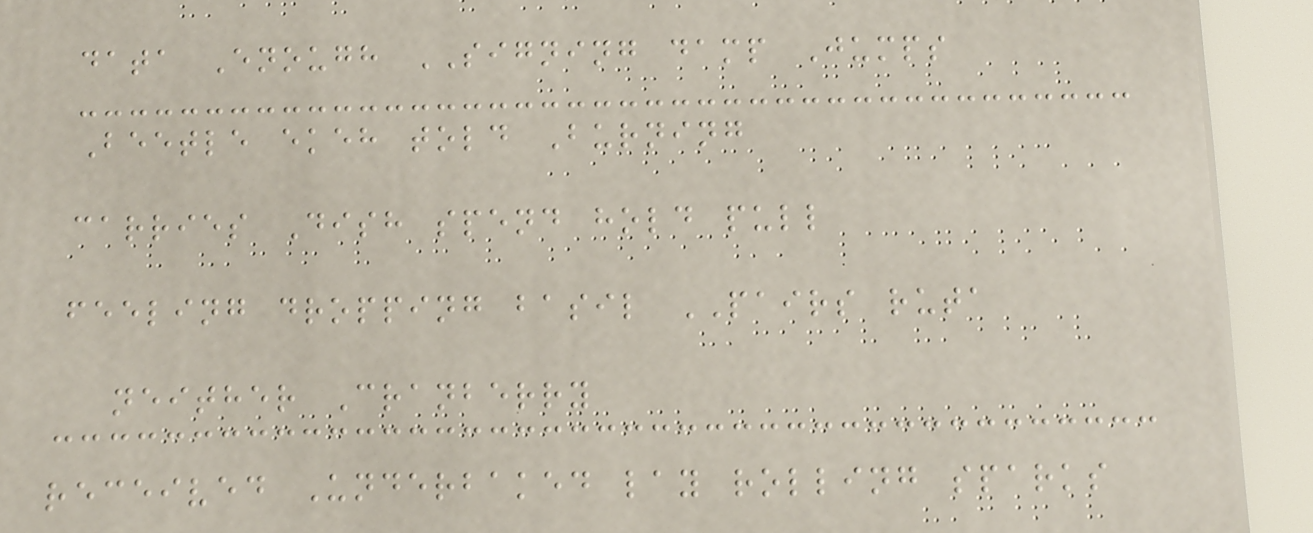data Enough SIGNING damp Jumps
Beetle ekeh told Burning
carries Dish spend hold pull
feeling dropping basil PAIRS ruta
neither Cranberry
received Underbaked lay rolling sparks
